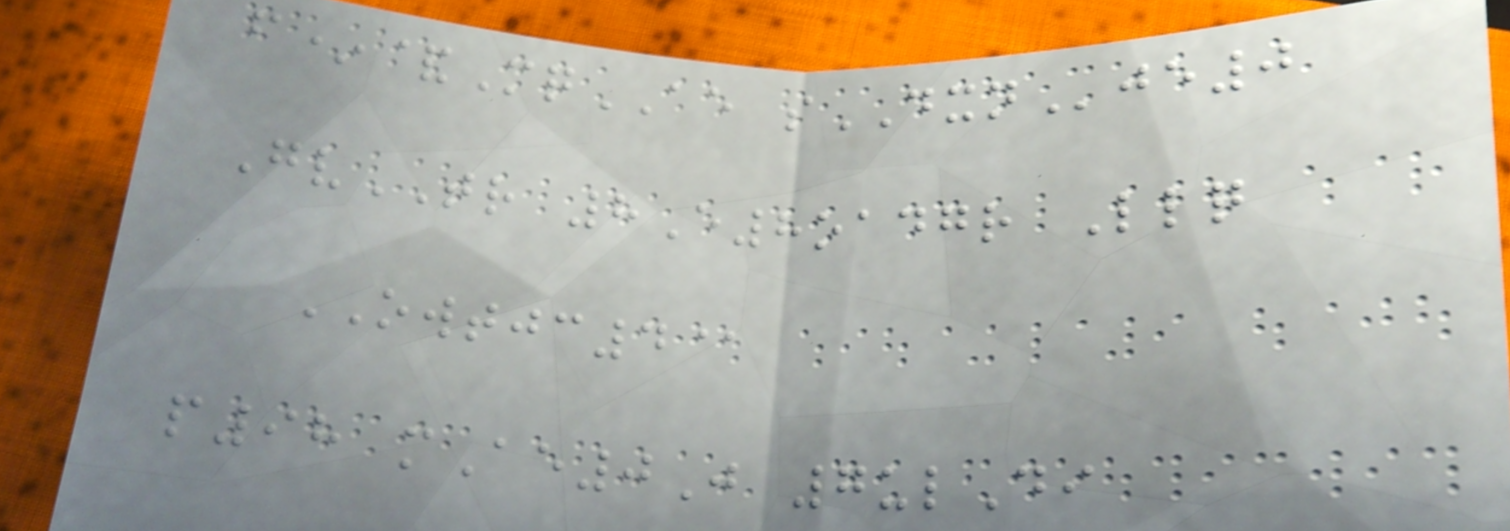f*&MqAE sDXNje0
GvTR 8E8oadgr Llq
OWTJC4@
p98 mAe0J 7ulDi
